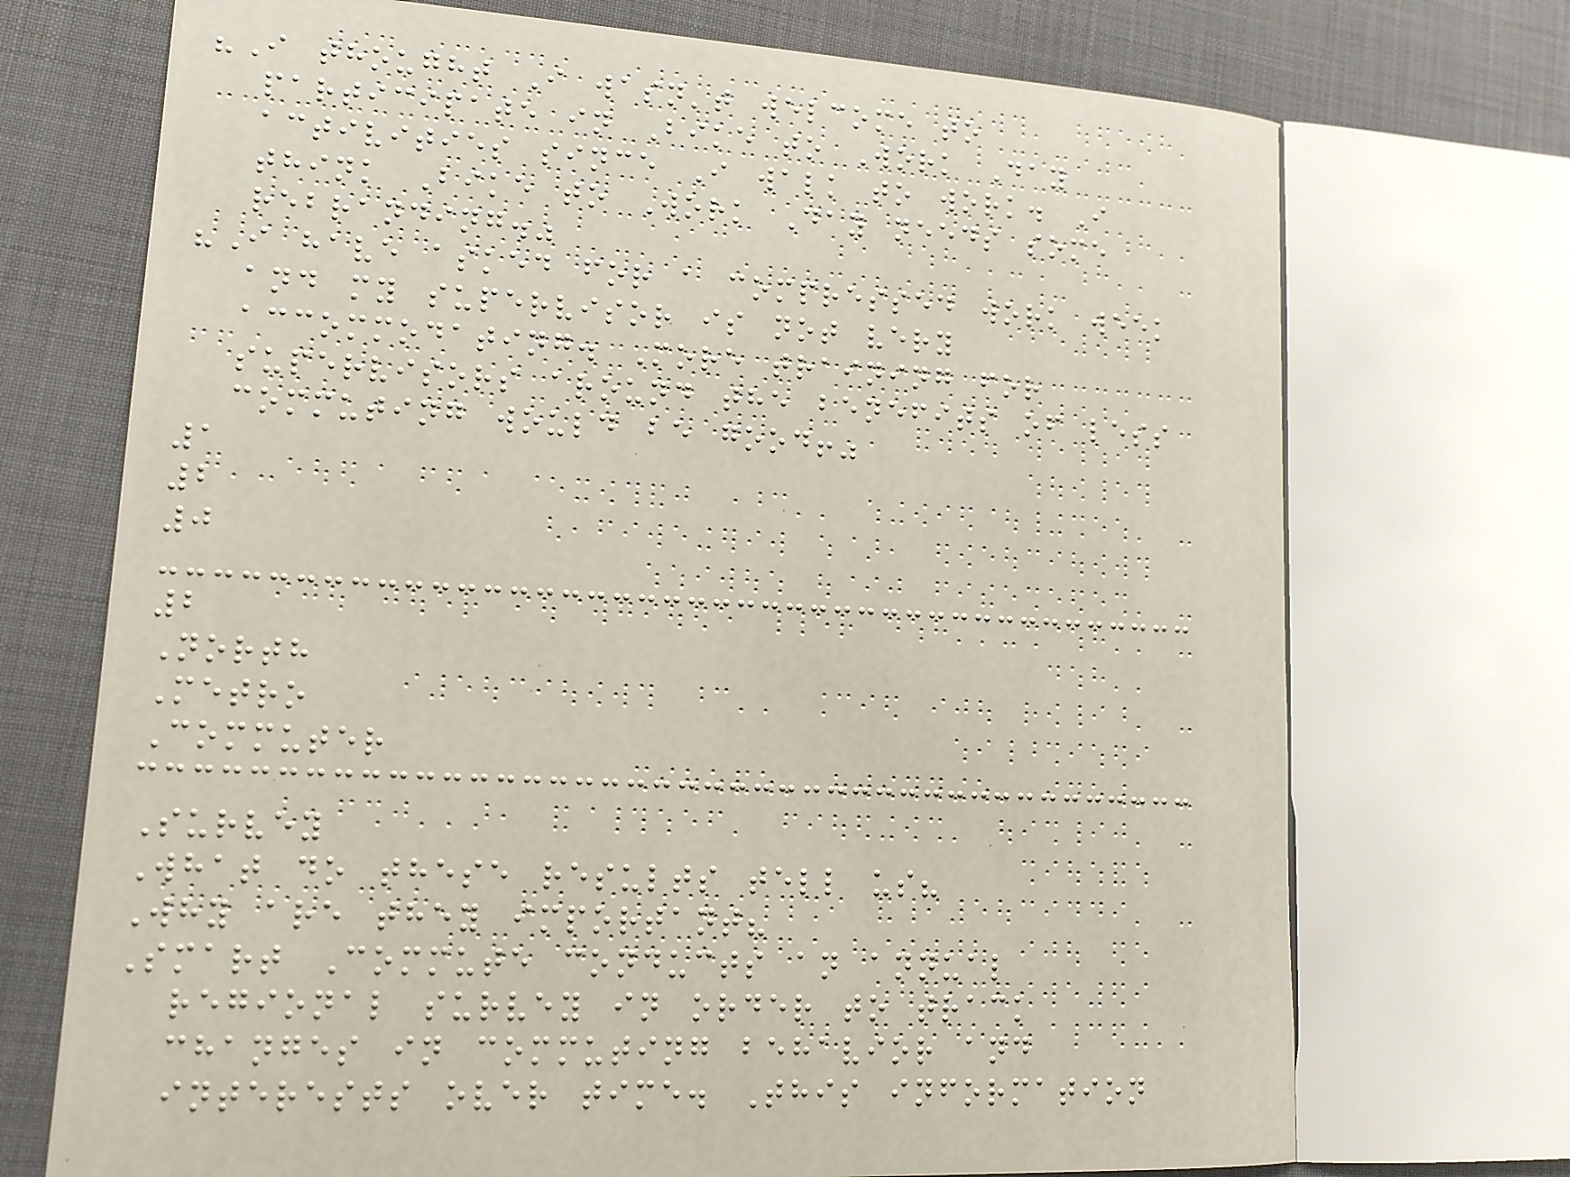"I thought I wasn't welcome to
participate in Bike to Work Day
activities since I walk to work. I
think Bike to Work Day needs some
rebranding."
"I have asked for a compressed work week
and my supervisor is not very
accommodating. More training for
supervisors around the benefits of less
commuting would be good!"
1
2
0
2
North
Metro
Commuter
Survey
What do these results tell us?
Why are they important?
Smart Commute conducts an annual
regional survey in order to track
changes in commuting behavior and
interests over time. This information
